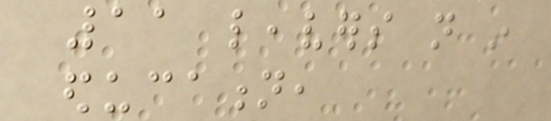11 leavers not in
education,
